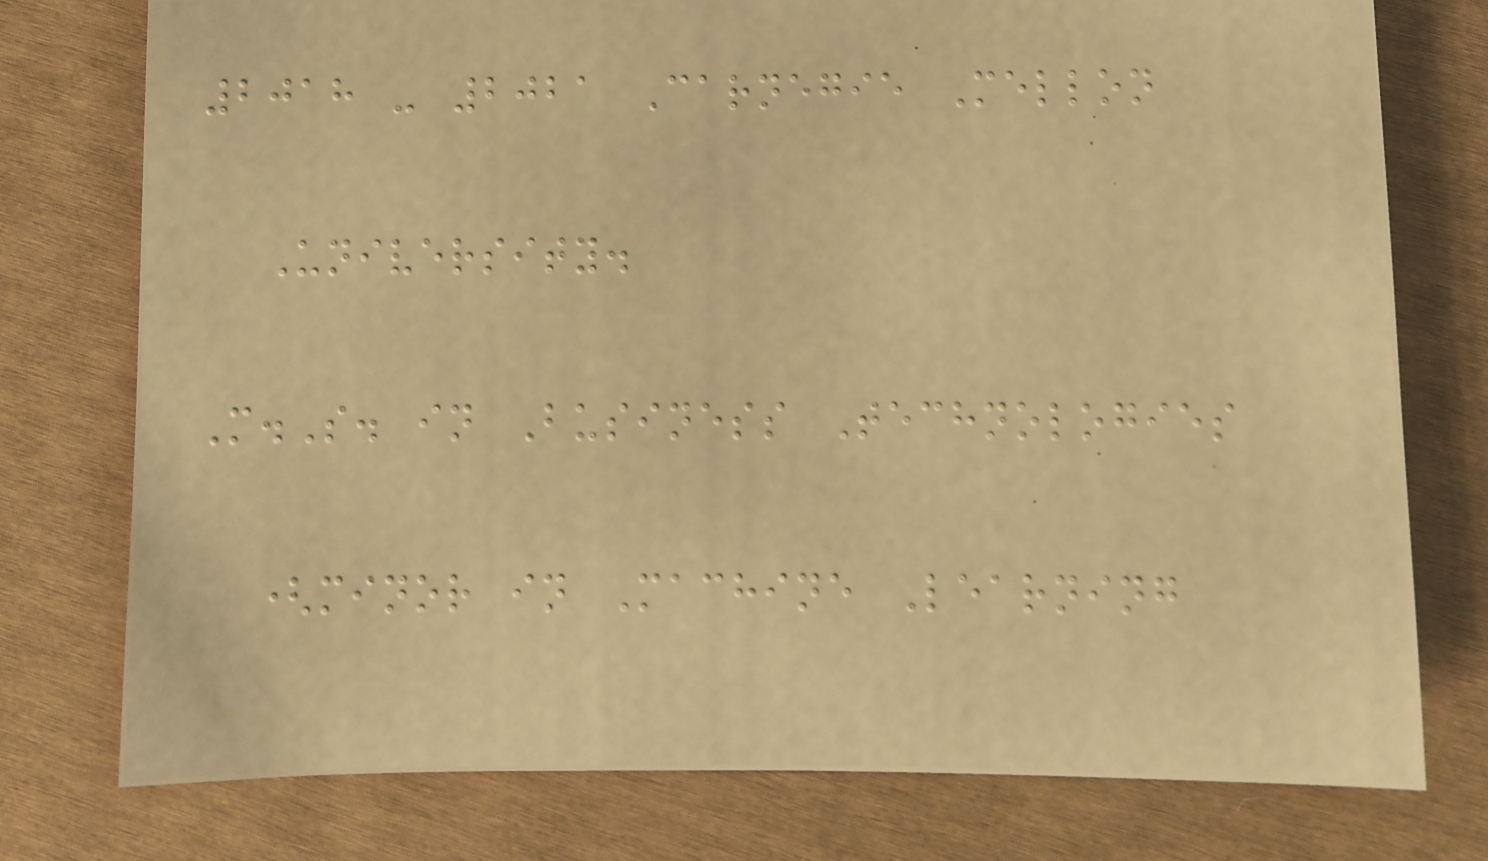2018 - 2021 Carnegie Mellon
University.
M.S. in Business Technologies
(minor in Machine Learning
